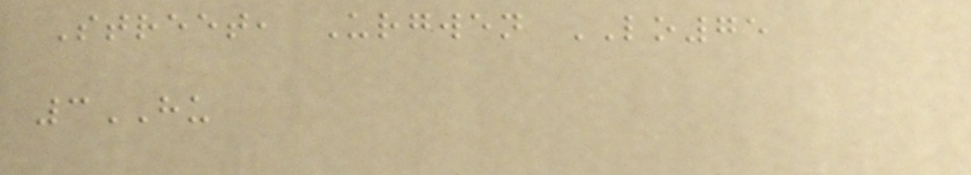Street, Urgwen LO75
3HU
